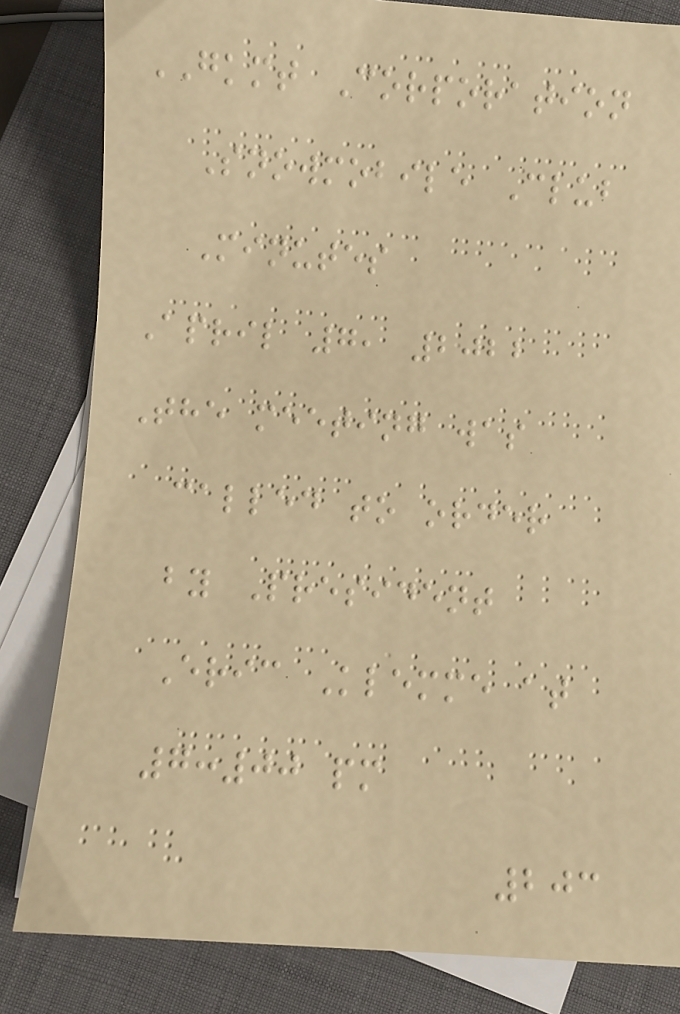GKMT Corporation
Snowmobile Club
Minutes
April 7, 2022
The meeting was
called to order
by President
Eric Klemme at
7:00 pm
203
